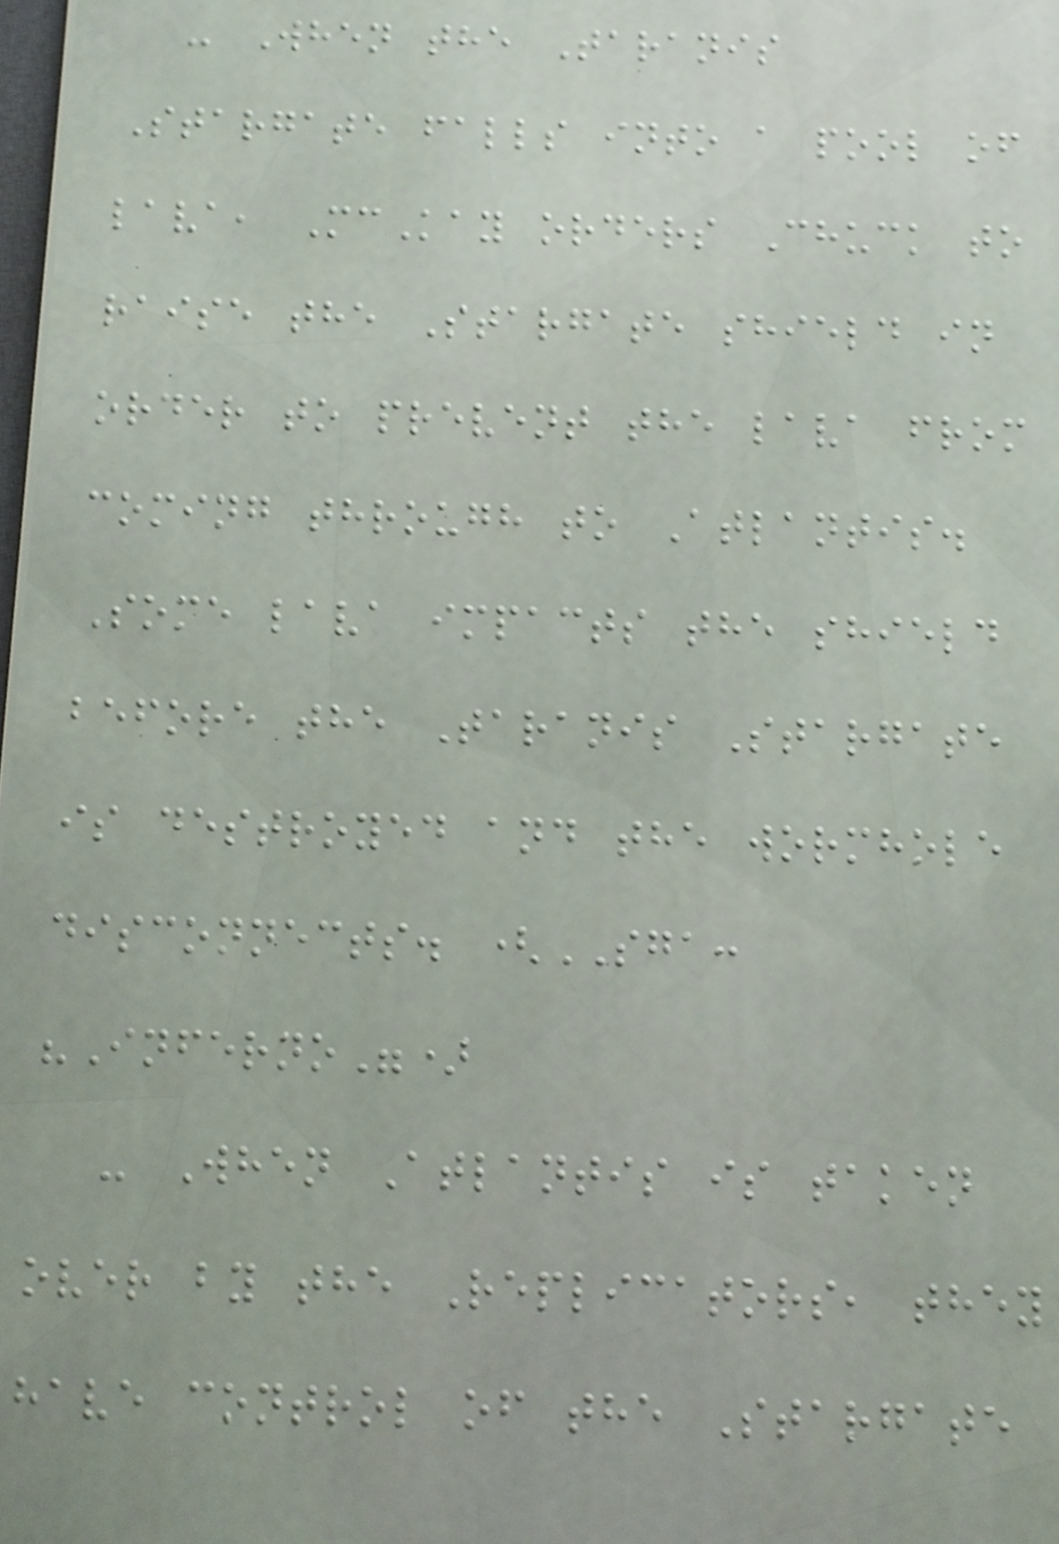- When the Taranis
Stargate falls into a pool of
lava, McKay orders Chuck to
raise the Stargate shield in
order to prevent the lava from
coming through to Atlantis.
Some lava impacts the shield
before the Taranis Stargate
is destroyed and the wormhole
disconnects. (SGA:
"Inferno")
- When Atlantis is taken
over by the Replicators, they
have control of the Stargate
